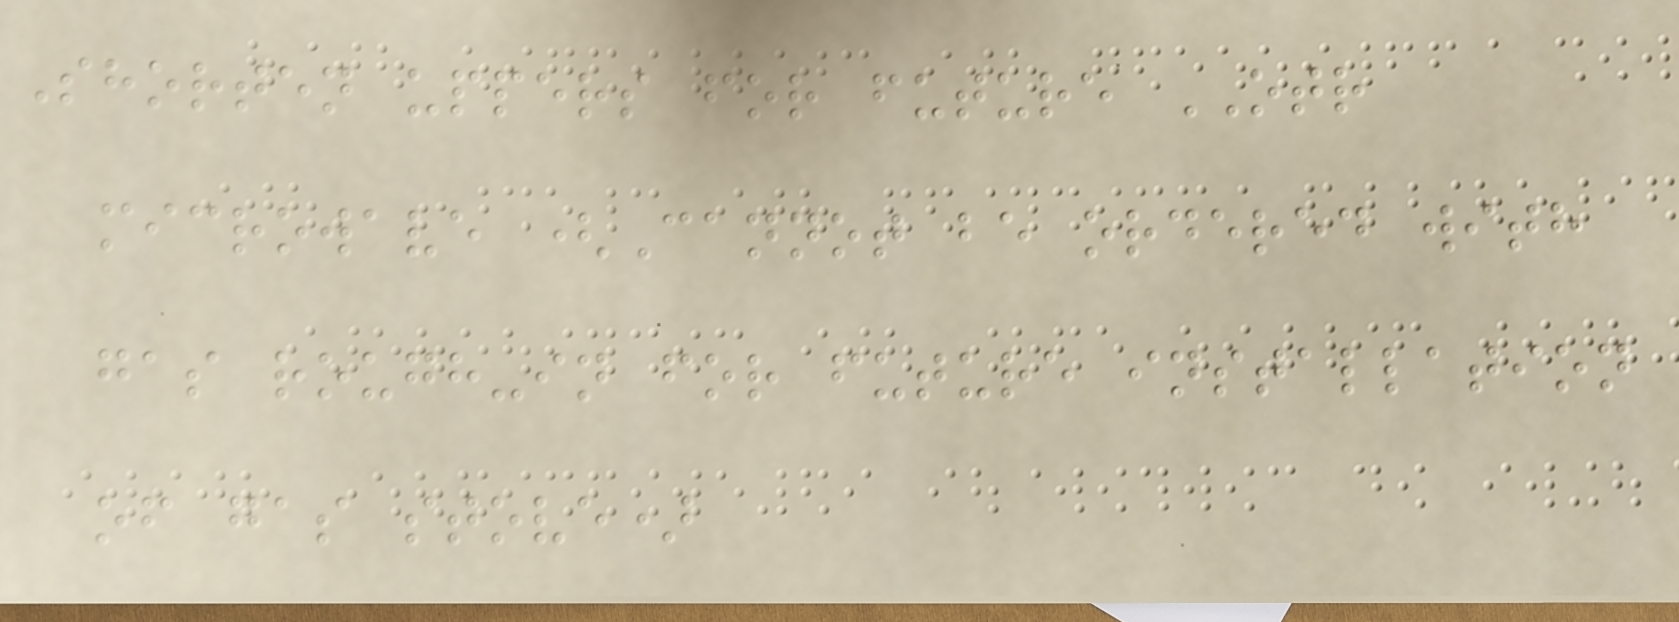Shorten uppers for future OTR
microwave (Cannot be ordered with
gas rough-in for future installation
of gas stove)
